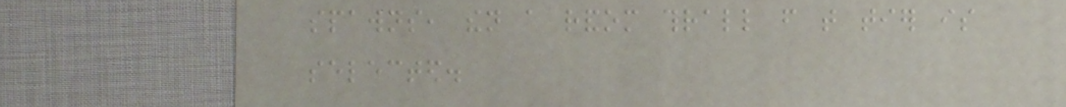spawns, then a random thrall from that tier is
selected.
